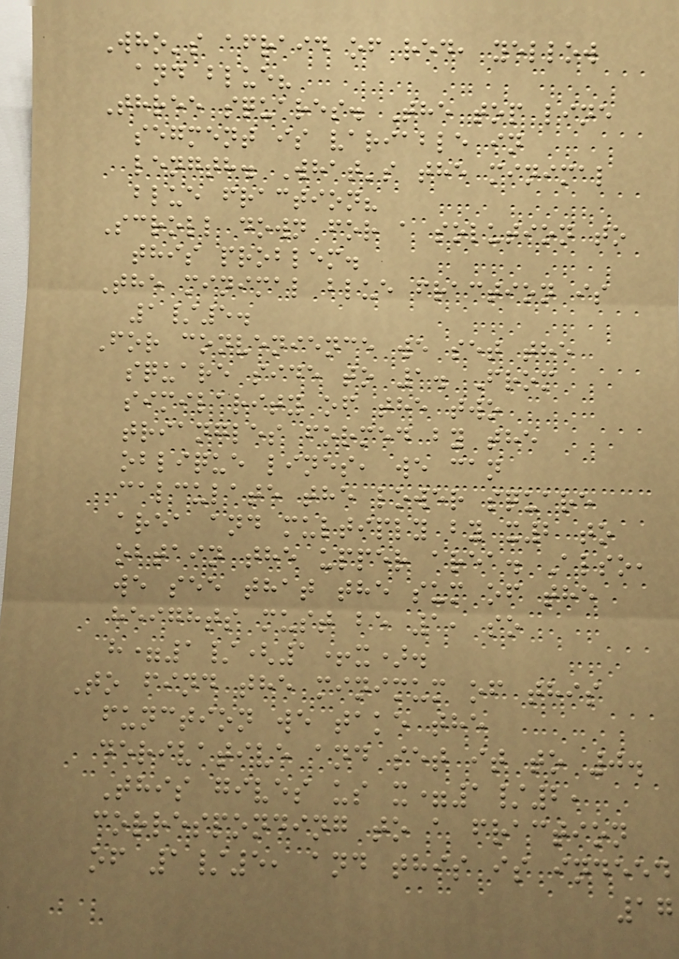Who's afraid of red, yellow
and blue?
Three squares. The top line
segment is variable in
length. What's the minimal
blue fraction?
Scroll down for a solution to
this problem.
The minimal blue fraction is
1/5.
For convenience we set the
square side to 1. From
similarity of the two
triangles formed by the
oblique lines, we can
calculate the lower square
area and multiply by x2 to
obtain the upper area. Also,
we see that the sum of the
heights must be 1, so
h=1/(1+x).
To find the minimum of this
function we take the
derivative and set it to 0.
This gives us x=1/2,
corresponding to a fraction
of 1/5, and this is indeed
17
